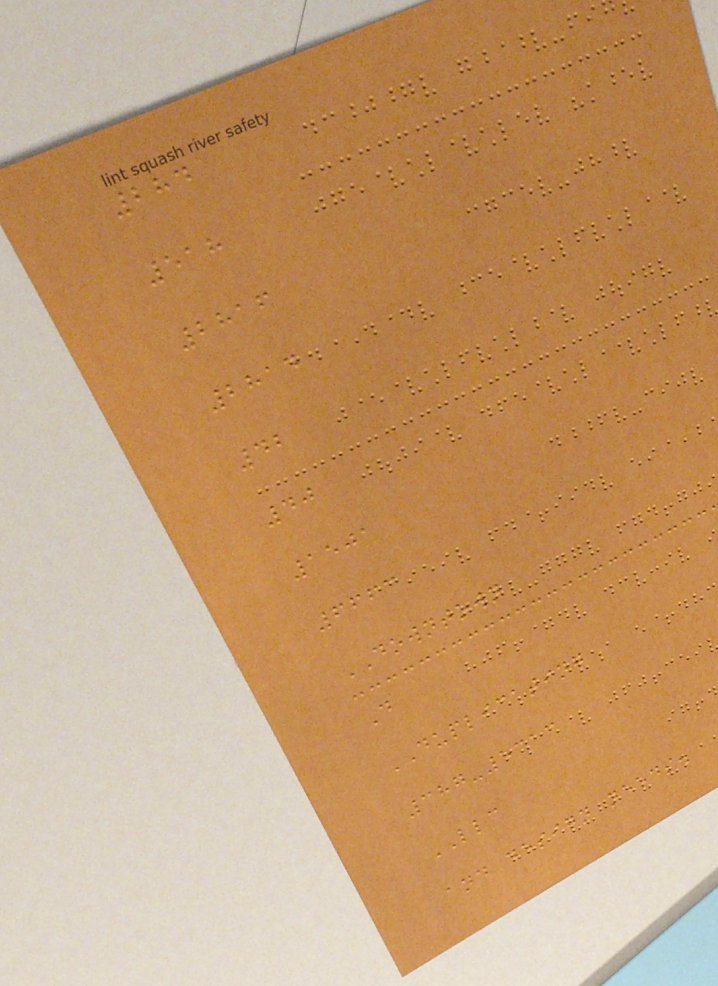284
518
2816
2814
42
40
1501
6663
DOWNTOWN
D
DUPLICATING
387-5313
LLC
and design needs.
